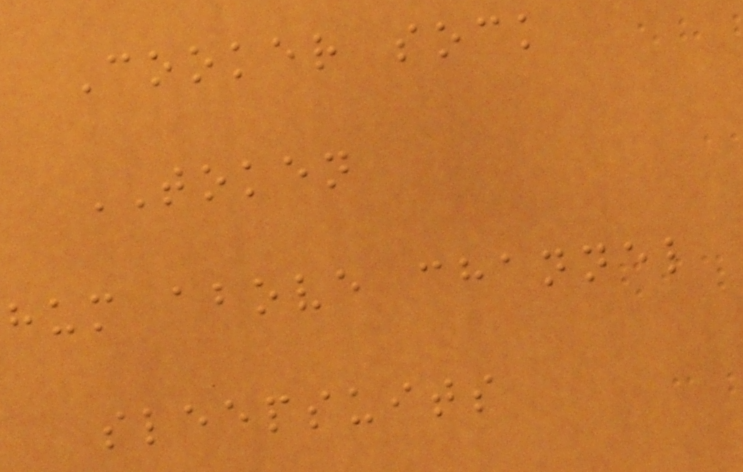Cooker sock
TOKEN
hum above channel
sleepsuits
